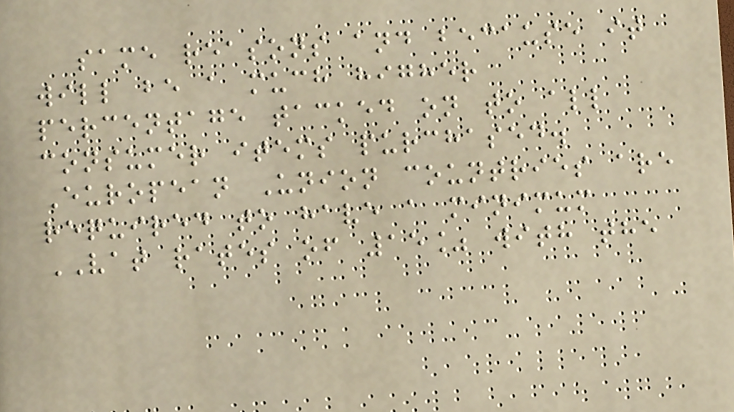same reasons and because it
will be a much higher
percentage tacked on to all
consumer items purchased.
European Union countries are
required to have a minimum
VAT rates of 15% with the
